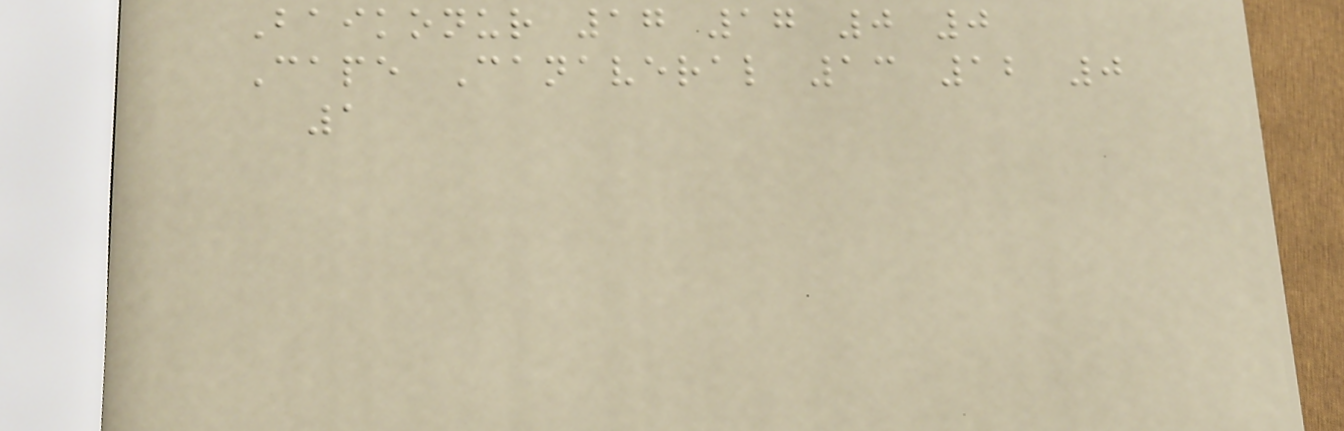Baikonur 17 17 0 0
Cape Canaveral 13 12 0
1
